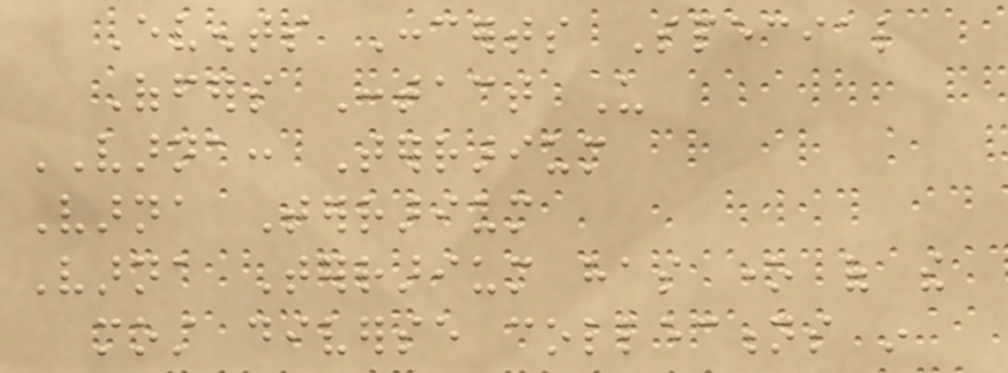Events Concerts Special
Offers Contact Us
VARNA: Terrarium
Varna Terrarium
Varna Terrarium has one of the
most diverse collections in
